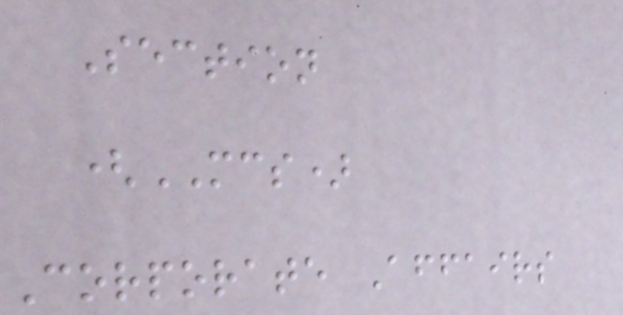Section
(MCS)
Corporate Affairs
